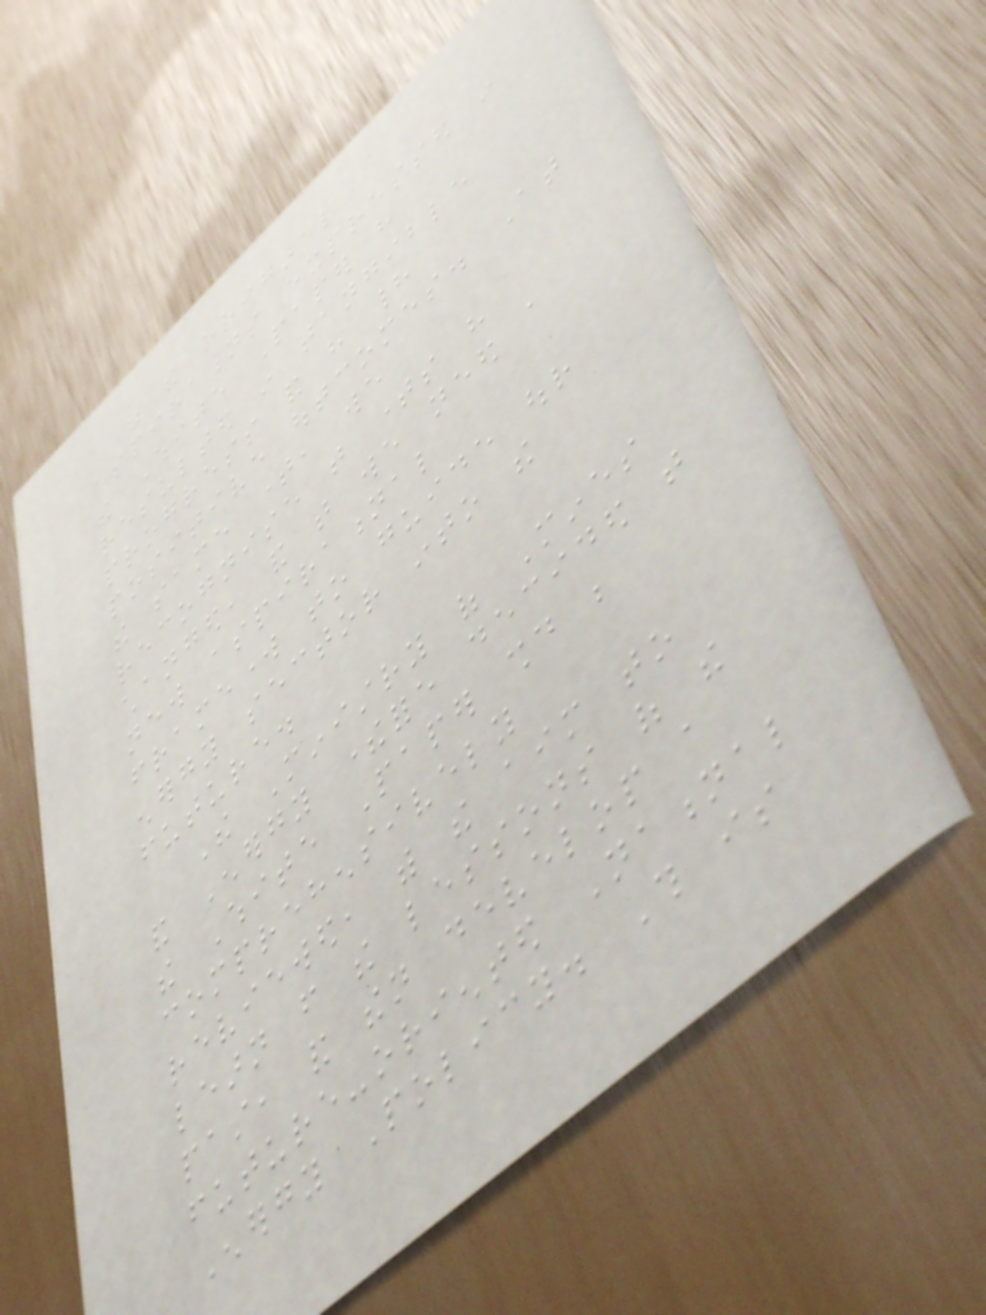of the original
aspirations expressed in
the White Paper have
resulted in tangible
progress and have had
positive outcomes. At
the same time, we
recognise that times have
changed, and that we need a
new aspirational
framework to guide our
energy sector into the
future.
The Ministry of Mines
and Energy therefore decided that
the White Paper should be
comprehensively
reviewed, with the aim to
learn from the lessons of the
past, and then develop a
future-oriented National
Energy Policy. This is
